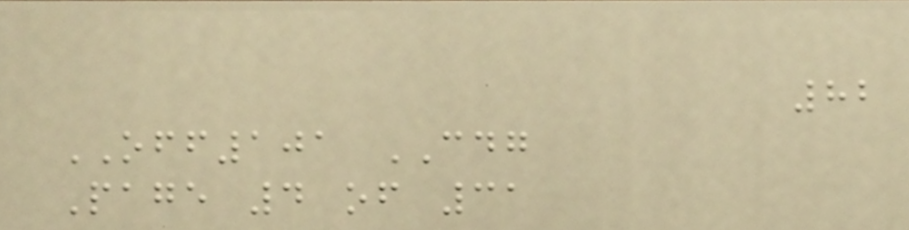82
OFF101 CDG
Page 4 of 31
